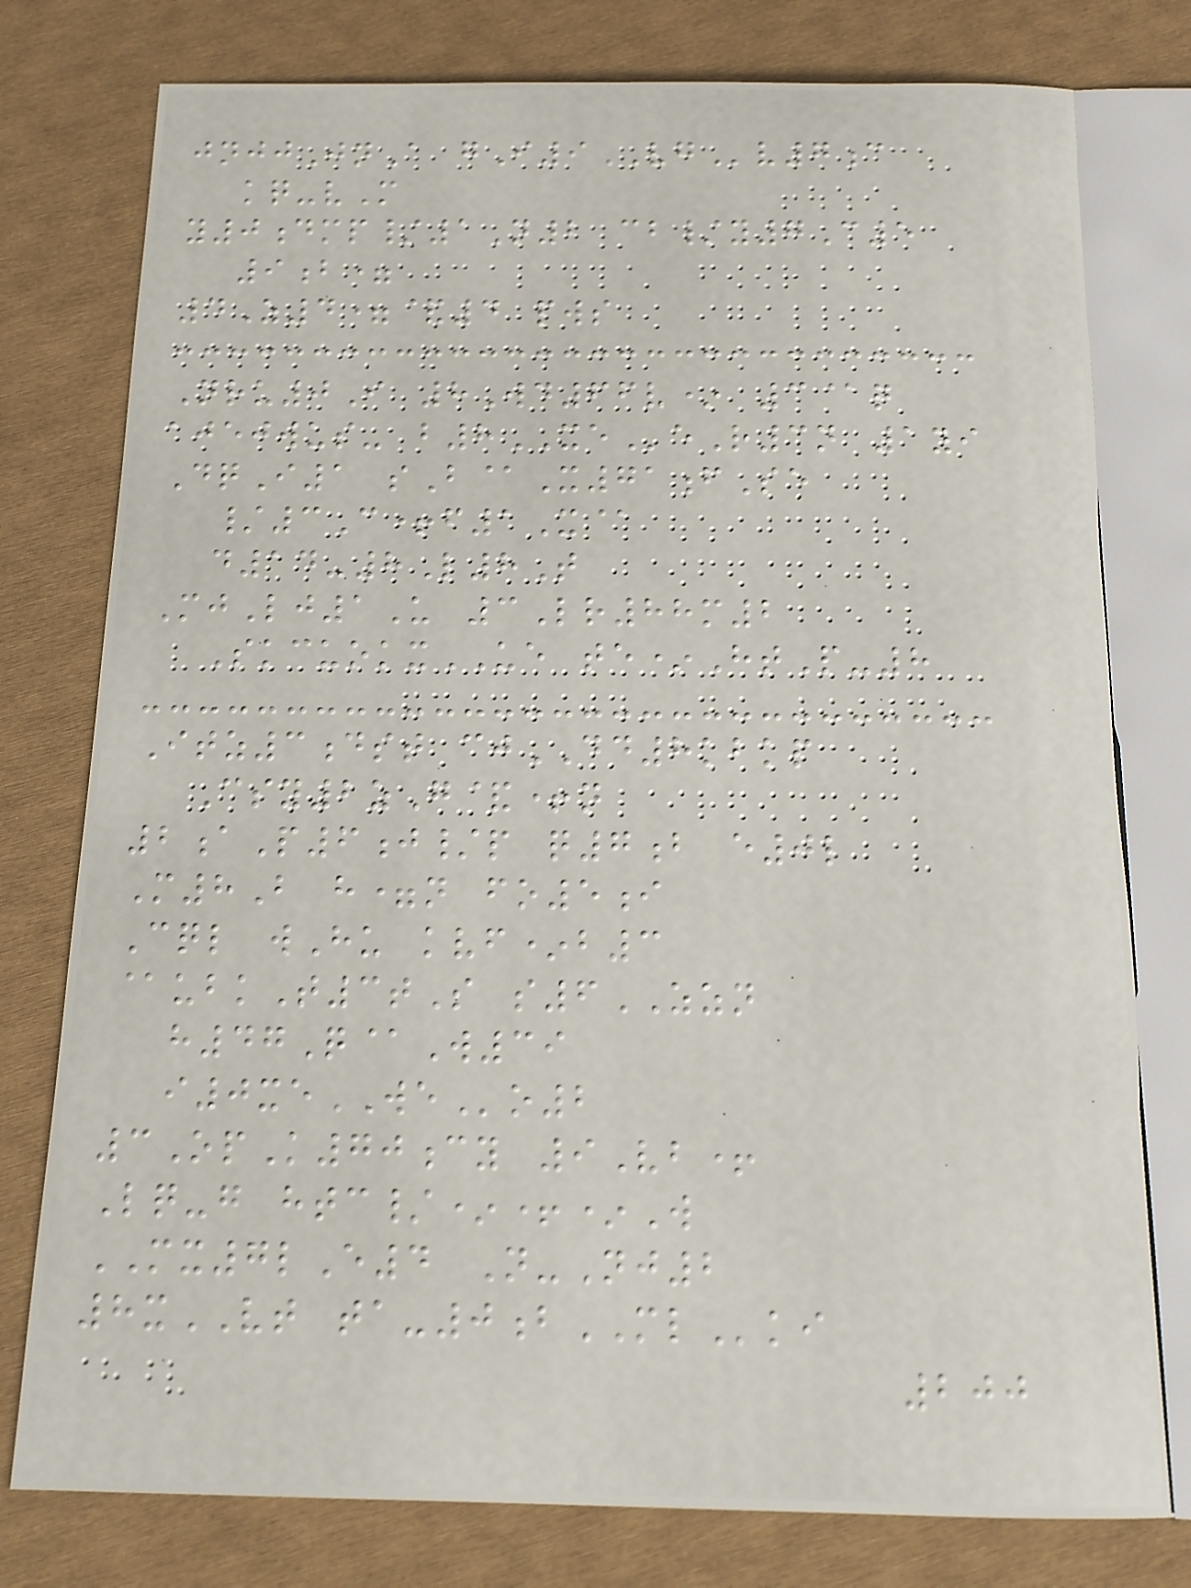jnjjJnA gI9VGv7c
kq-vM
y0dmp/1N2 cb/y7C5
9b=
4Z4=&4 pws
Nru0I 8Wd66v* 3@q
ajejwus- b8XEeR3n 1yi
DqI1 sB@X71fSe
/3C+f1X@
d14-8L8T
MjLj1U 3Lr88m2
SkcuokxUE te*HtP-8
Itz3dst cjDD8kbkp
Csy2zG&+n
2aP6j/p q7b e0l
M8B h=n fo5i
Cql wHu kvf*b3
@ubkT3tS s6ZZN
h47Q@W39
i0xeWEo2
3OpK70cy 9Vb+
Lq-g htc/*+*W
MX7lE4 N-Nj2
8xVT ta-0bMLki
200
